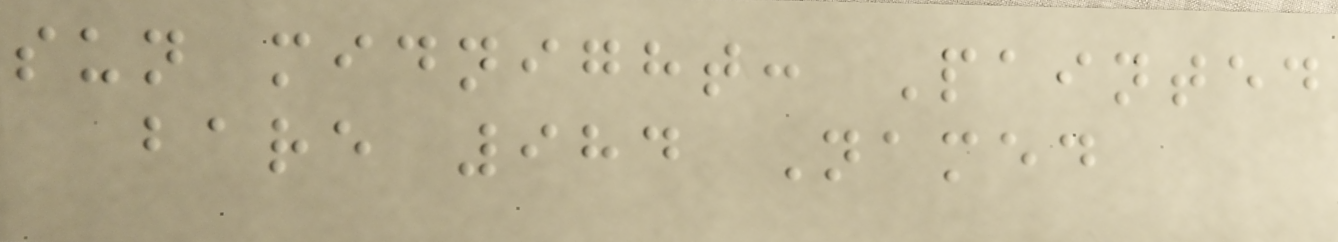sun midnight: Painted
bare 984 Named
